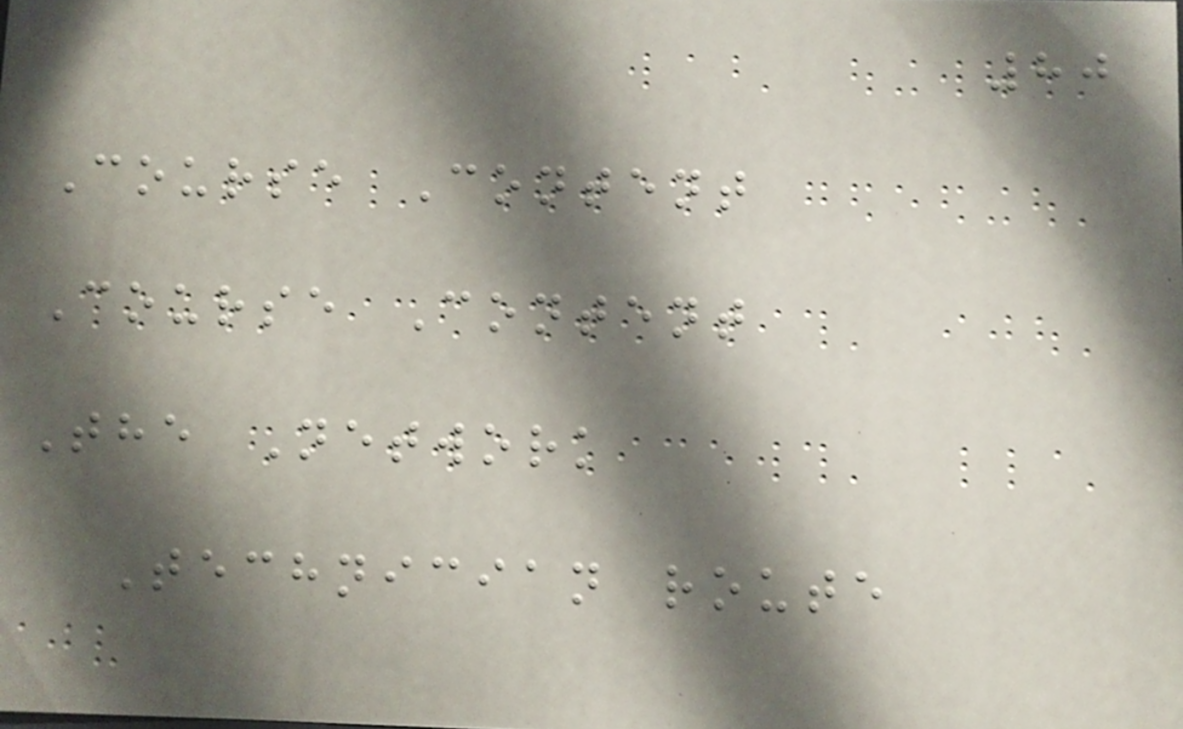80
Course Content
Course Content
The Network
Technician route
